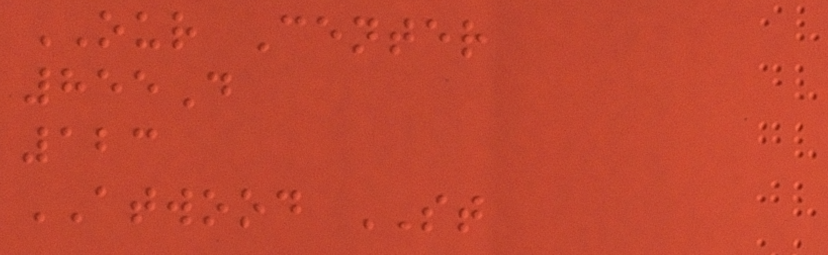OUR Center
855D
123
ATWOOD ST
